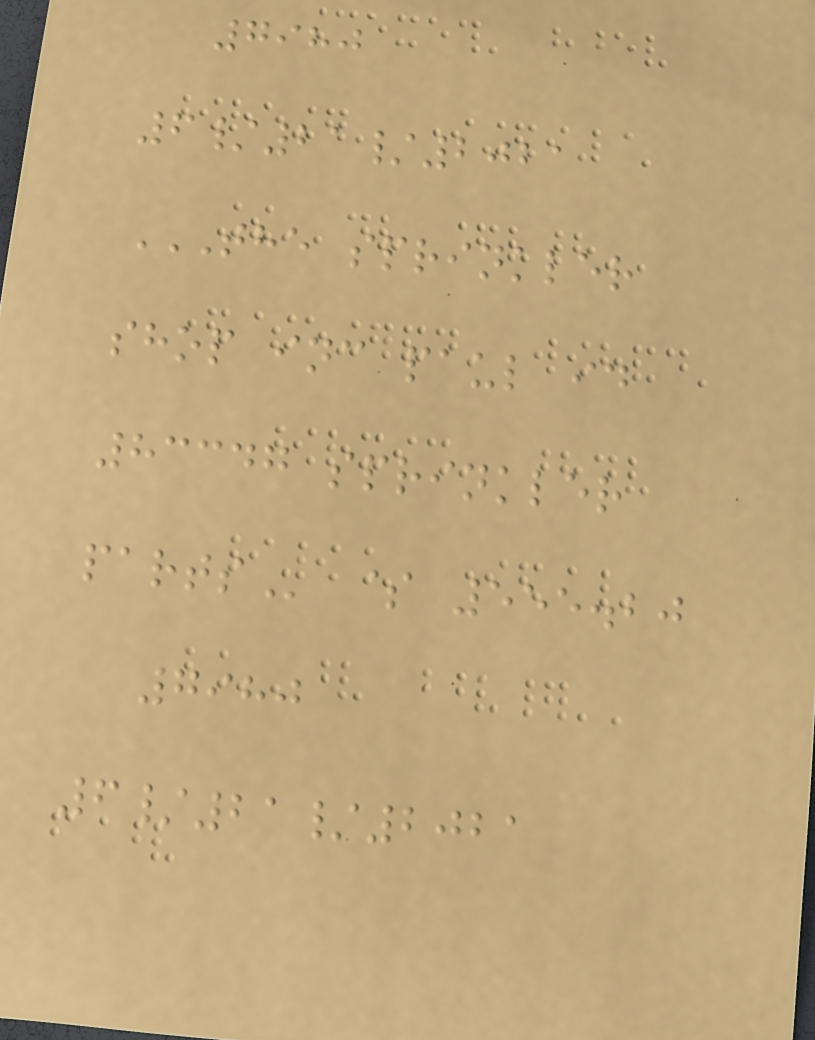7980
6/21/2021
THE SPRINKLER
SHOP INC PAUL ID
83347 SPRINKLER
PARTS $ 555.20
7980
6/21/2021
